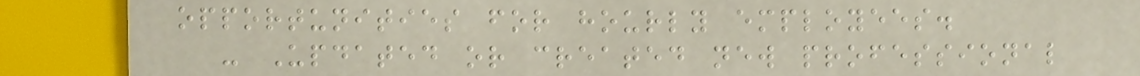opportunities for hourly employees.
- Updated or created new professional
